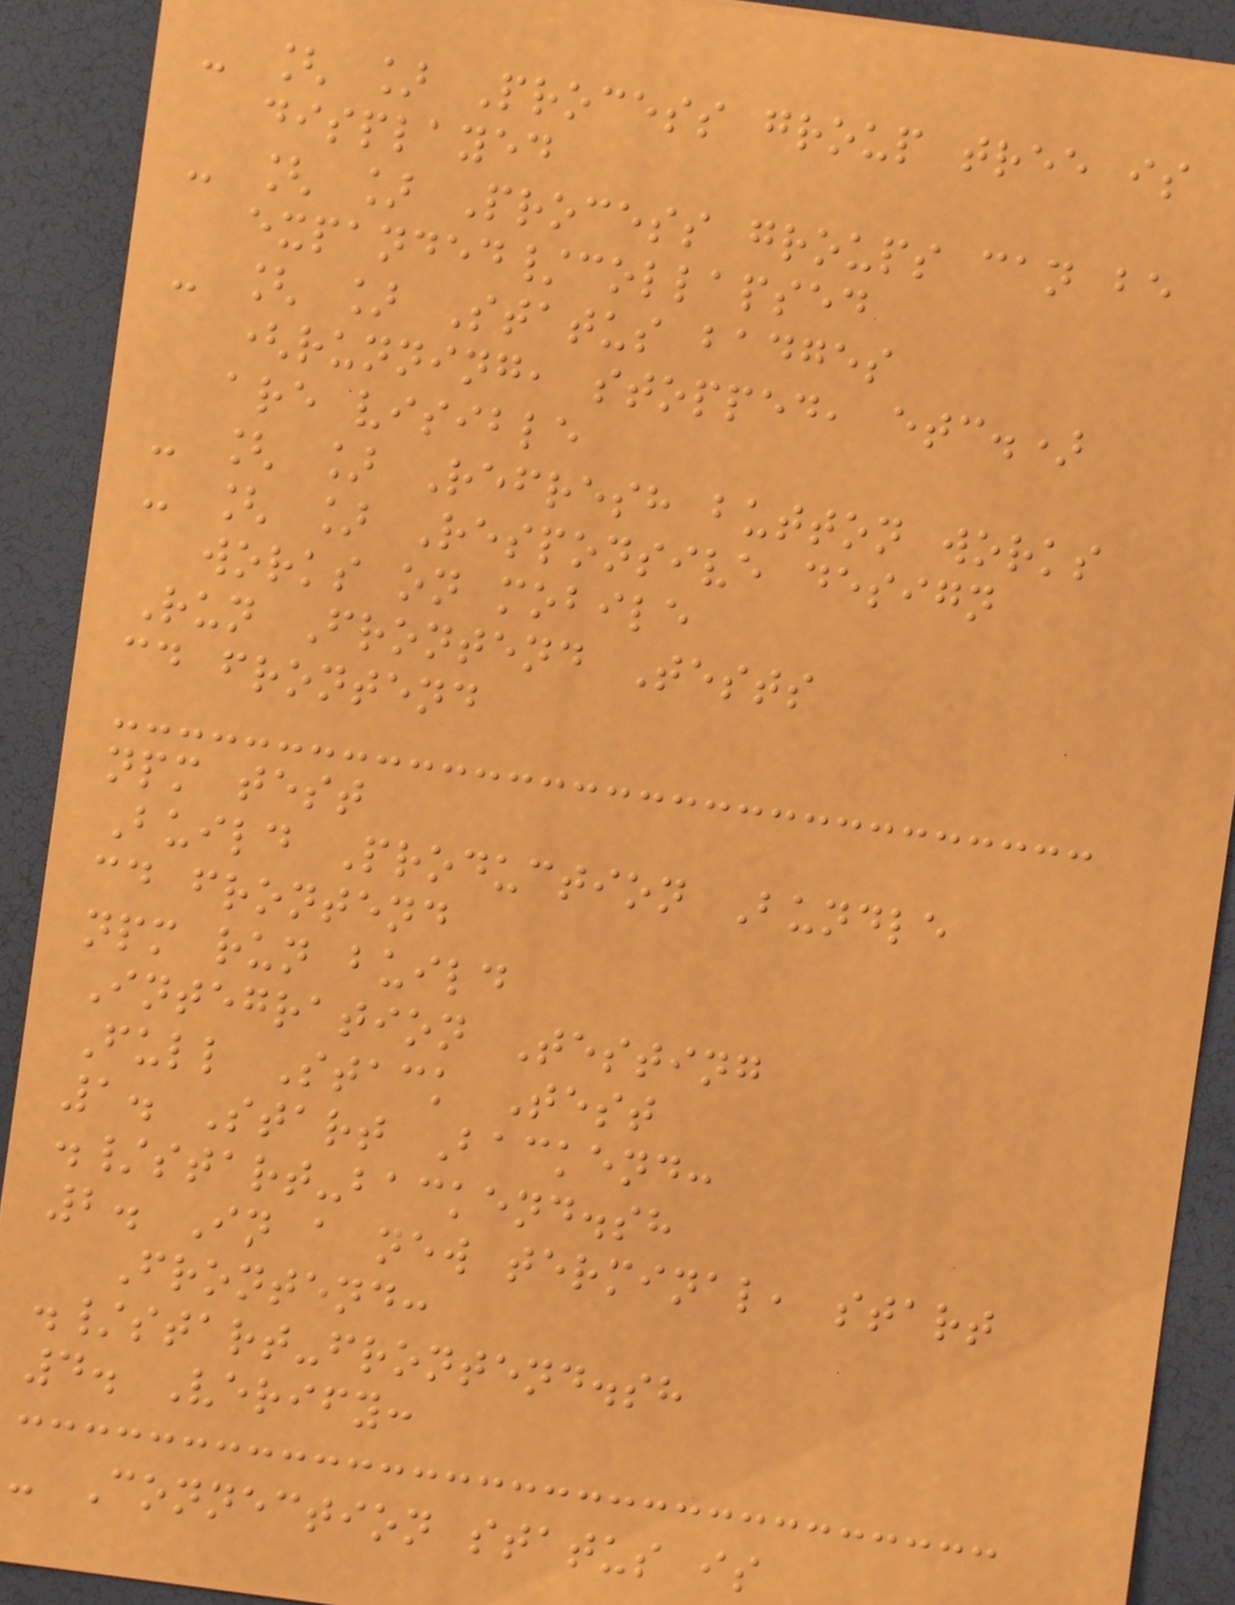- [ ] Process group tree is
displayed
- [ ] Process groups can be
expanded/collapsed
- [ ] Status badges
(running, stopped, etc.)
are visible
- [ ] Refresh button works
- [ ] Responsive design
works on mobile
Run Frontend Tests
cd frontend
npm test
Build Production Bundle
cd frontend
npm run build
Integration Testing
Full Stack Test
1. Start Backend:
./start-backend.sh
2. In a new terminal, start
Frontend:
./start-frontend.sh
4. Verify:
- Connection status is
